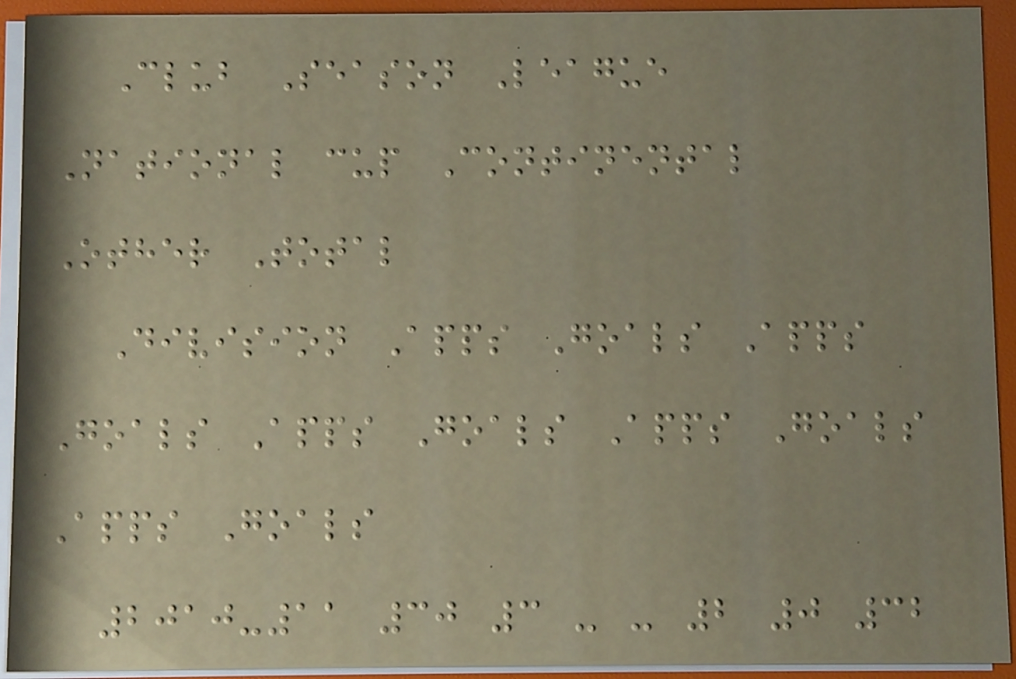Club Season League
National cup Continental
Other Total
Division Apps Goals Apps
Goals Apps Goals Apps Goals
Apps Goals
2010-11 30 3 - - 2 0 32
